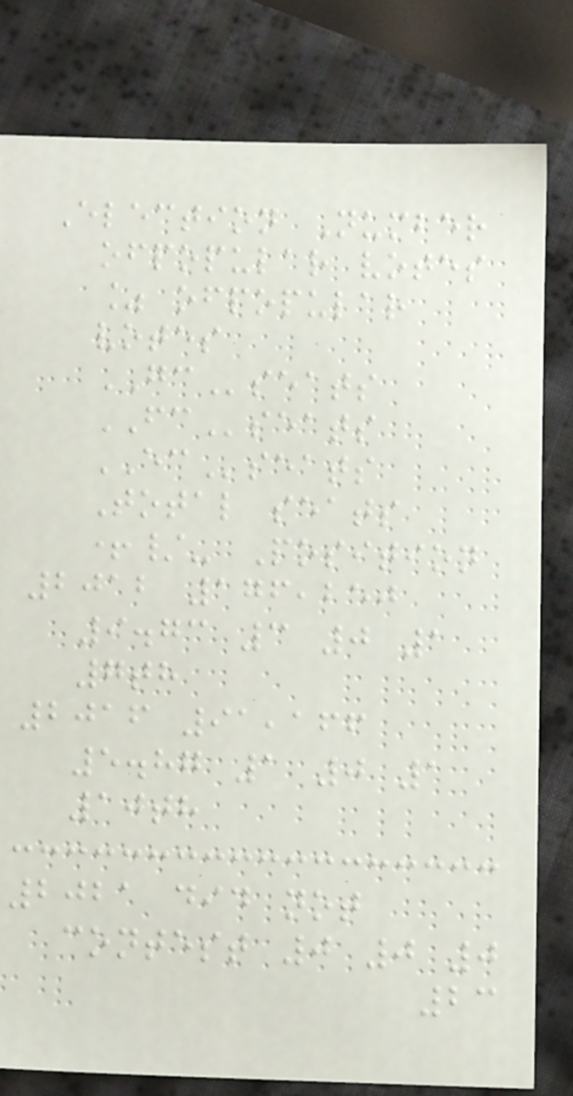Election Number
ofpopular votes
% ofpopular
votes
GCseats
FCseats
ECseats
Total seats
+/- Position
2012 176,250
9.73 3 0 1
7th
2016 91,166
5.87 1 0 1
10th
2021 did not
contest 0 0 0
23
